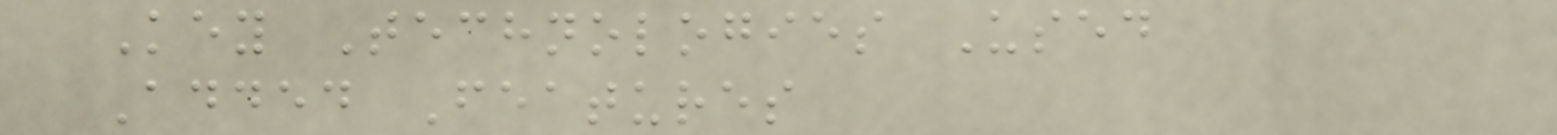Key Technologies Used
Added Features
